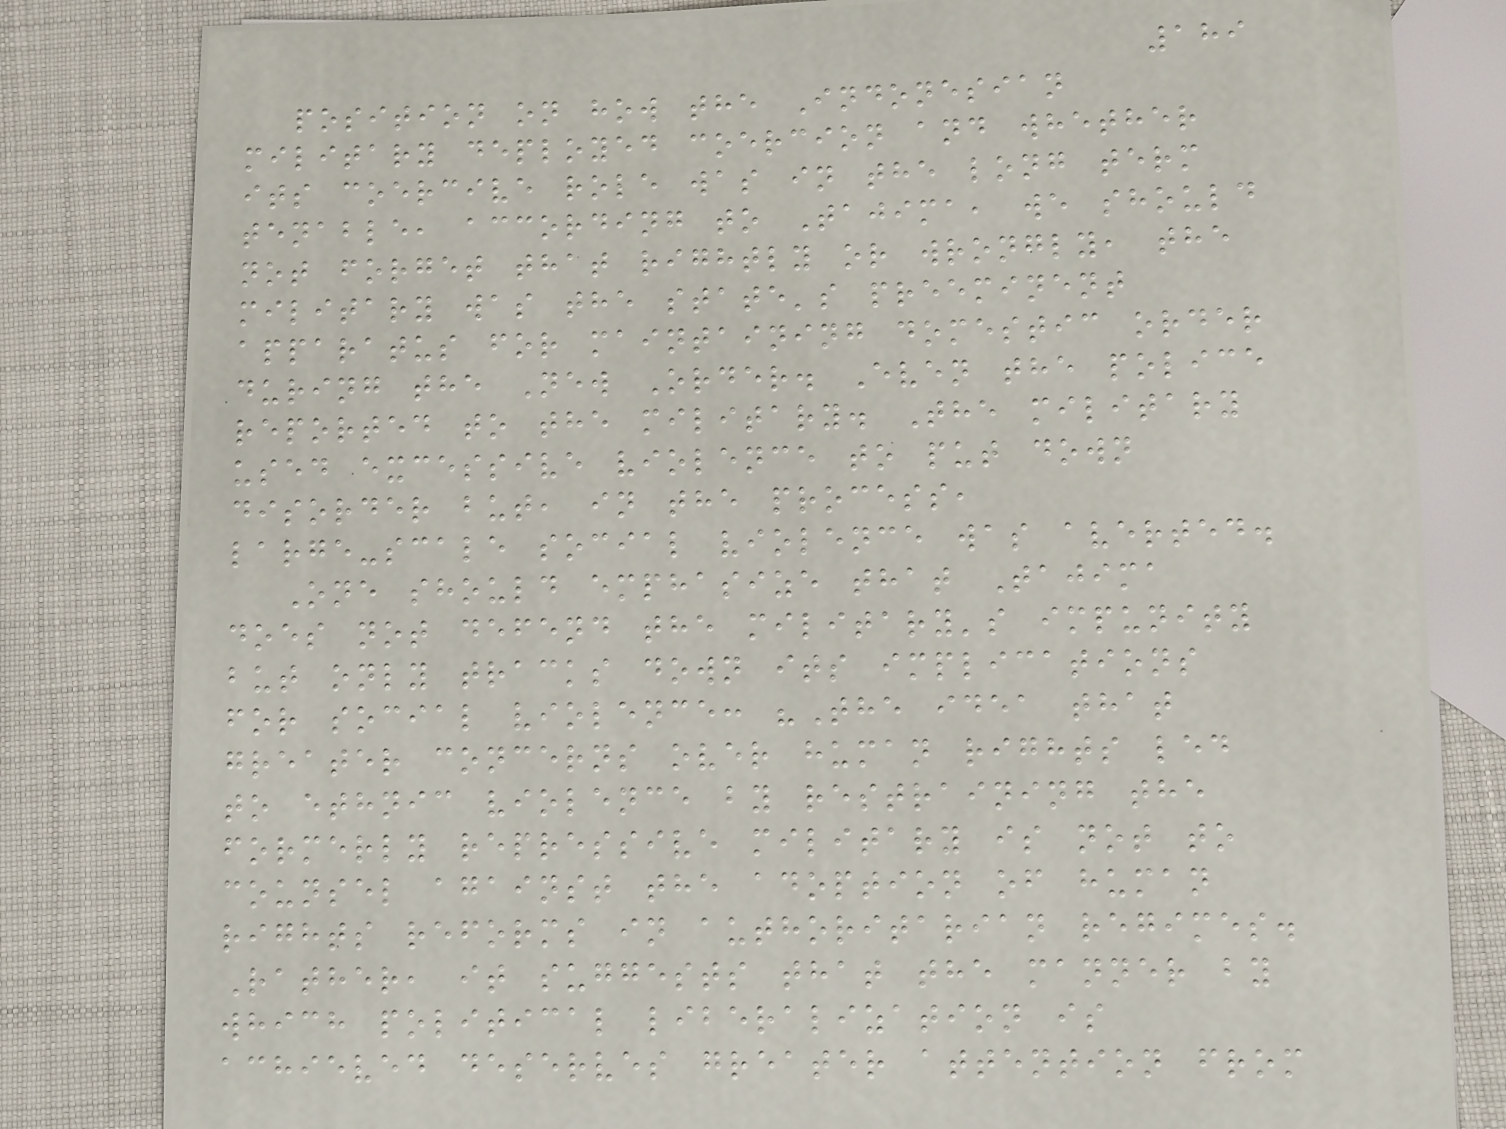189
position on how the Indonesian
military deployed coercion and whether
its coercive role was in the long term
tenable, according to Tajima, we should
not forget that rightly or wrongly, the
military was the state's preeminent
apparatus for maintaining domestic order
during the New Order. Even the police
reported to the military. The military
used excessive violence to put down
disorder but, in the process,
large-scale social violence was averted.
One should emphasize that Tajima
does not defend the military's impunity
but only tracks down its implications
for social violence: "The idea that
greater concerns over human rights led
to ethnic violence by restraining the
formerly repressive military is not to
counsel against the adoption of human
rights reforms in authoritarian regimes.
Rather, it suggests that the manner by
which political liberalization is
achieved deserves greater attention from
